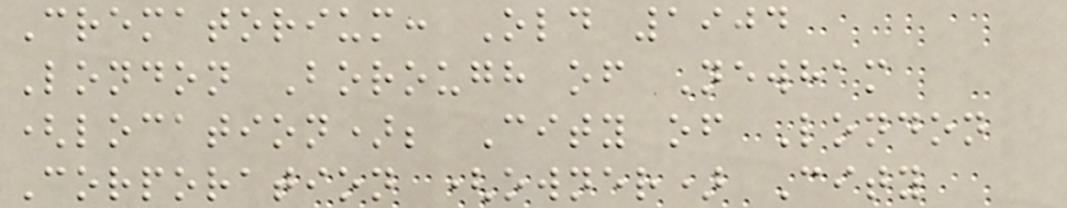Crematorium: Old 1904
London Borough of Newham
(location); City of London
Corporation (owner) City
